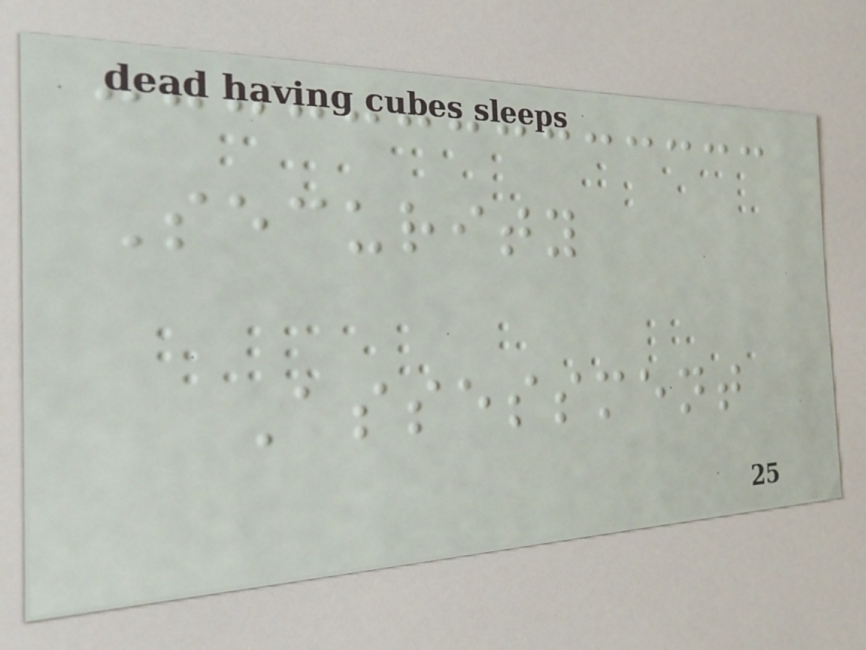Security
Assessment
